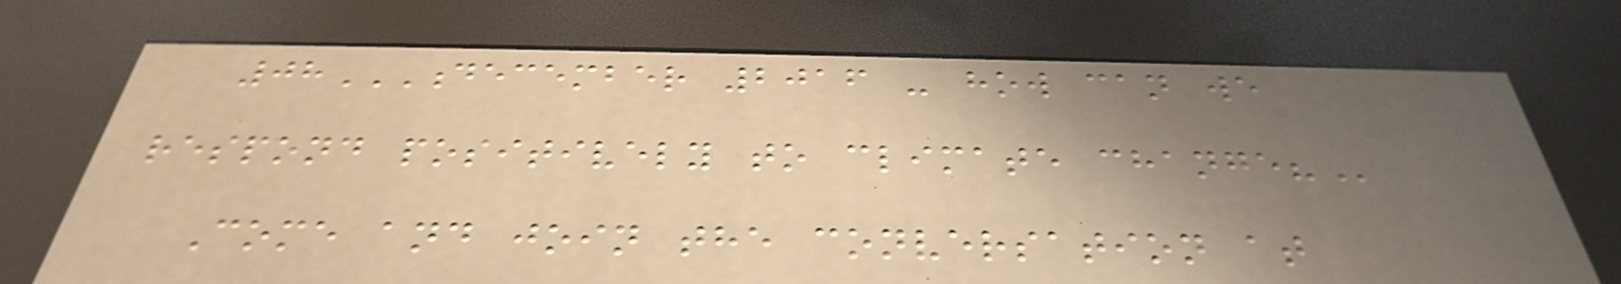08DECEMBER 2016 - HOW CAN WE
RESPOND POSITIVELY TO CLIMATE CHANGE?
Come and join the conversation at
